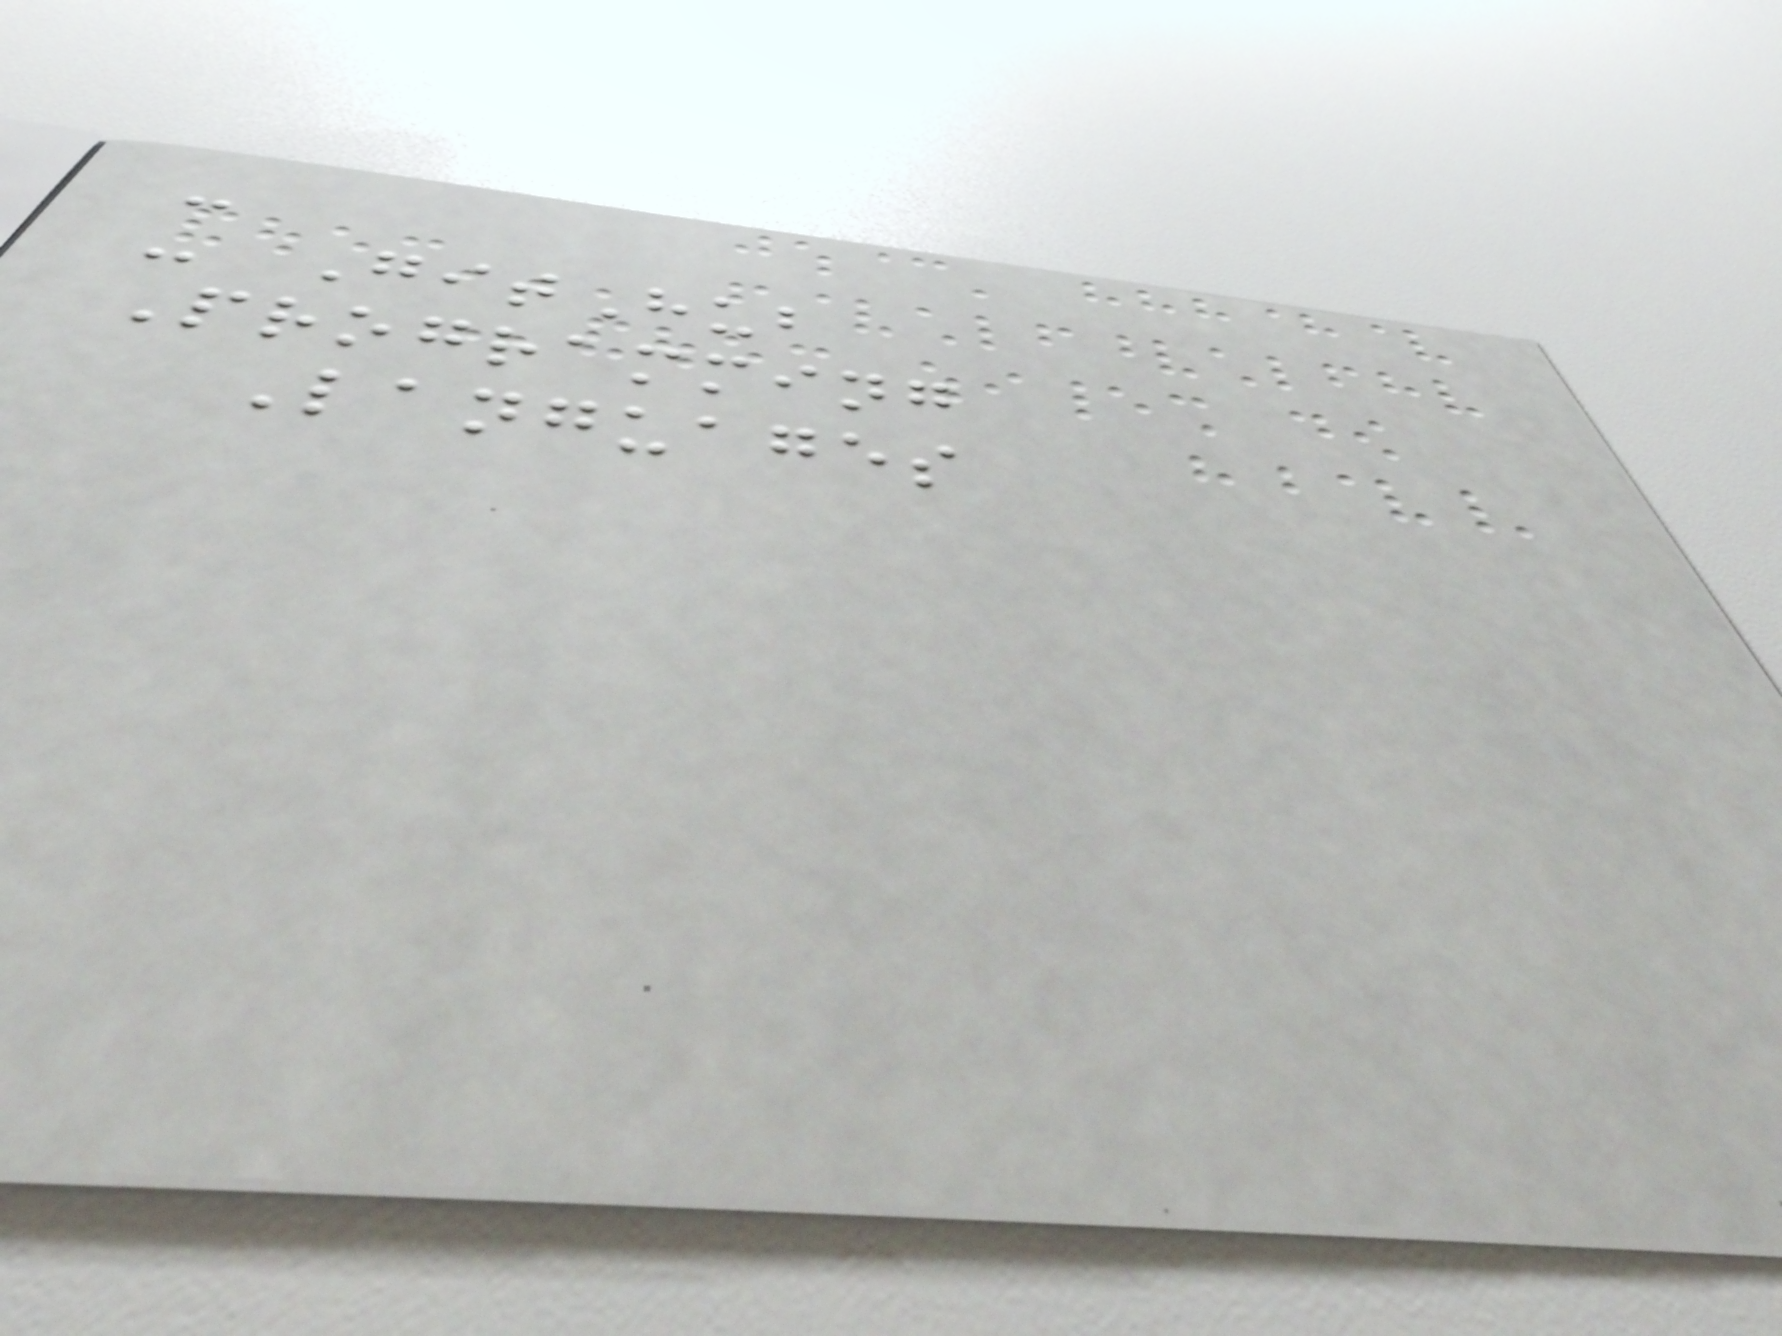-
- GitHub
Programming
Languages
